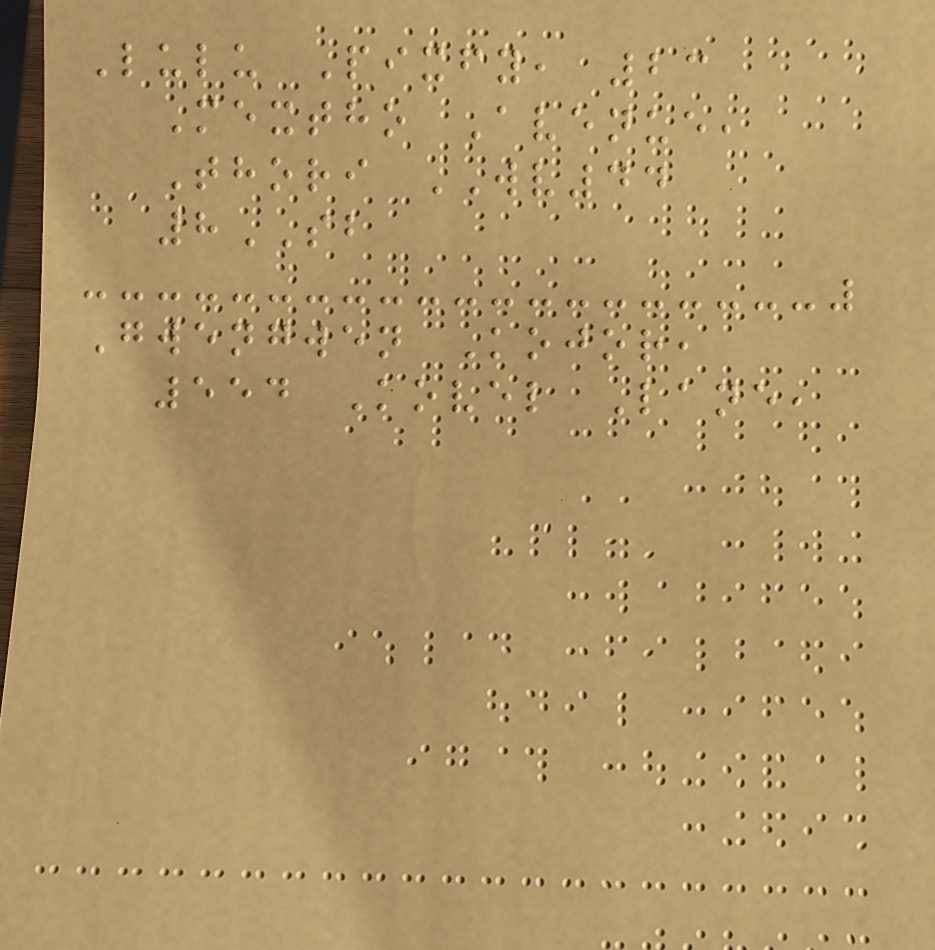Lulu Pixfy, 23
Mextho Avenue,
Thori WV44
8SB
Gwengwen Kojor,
554 Kovel Lane,
